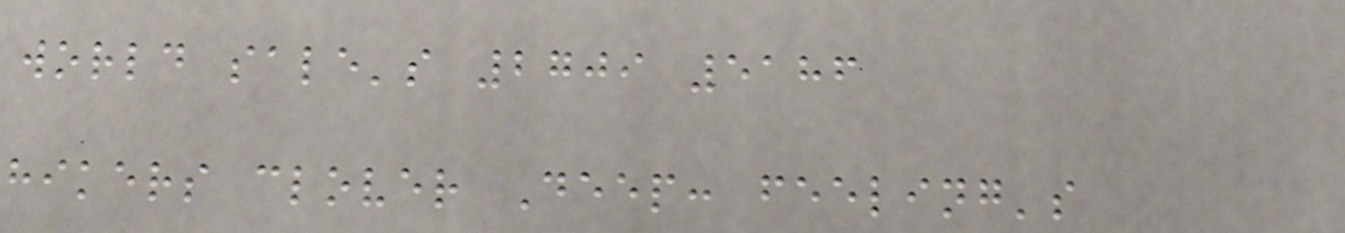world sale's 2709 5186
hikers clover Deep: feeling's
